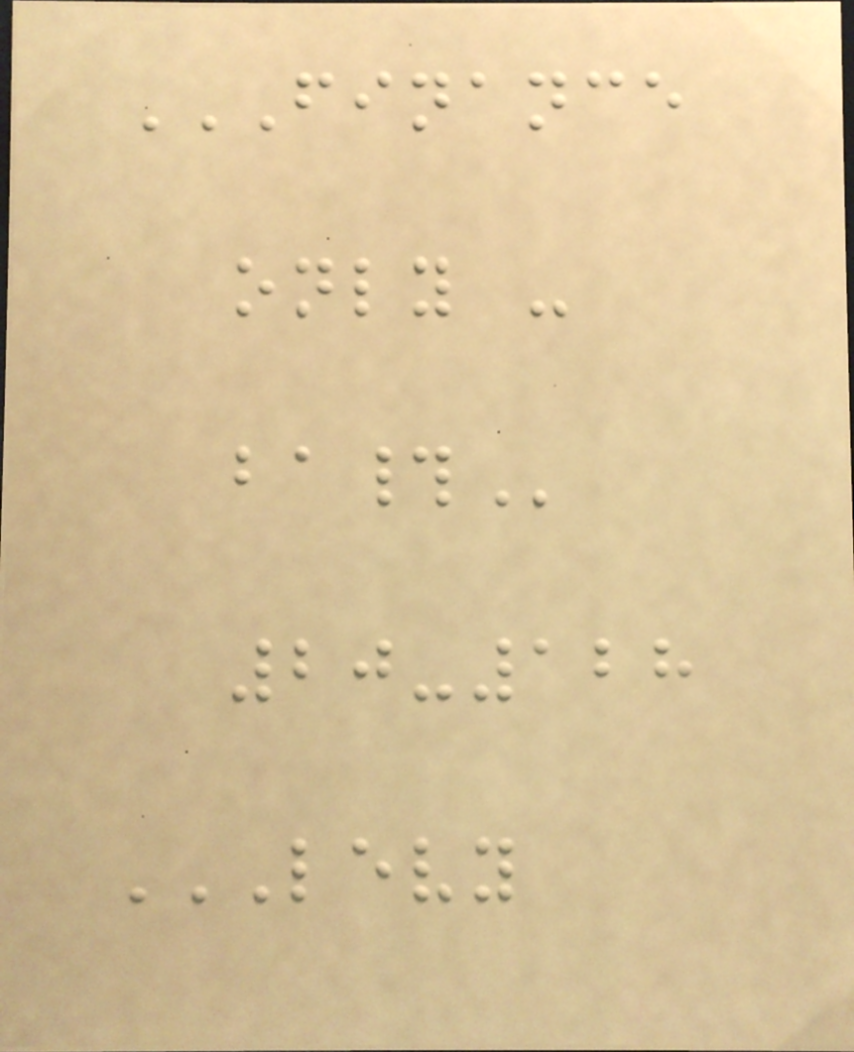FINANCE
ONLY -
BA#
20-128
LEVY
